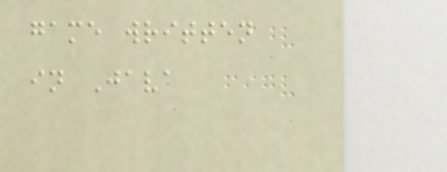game written
in Java
